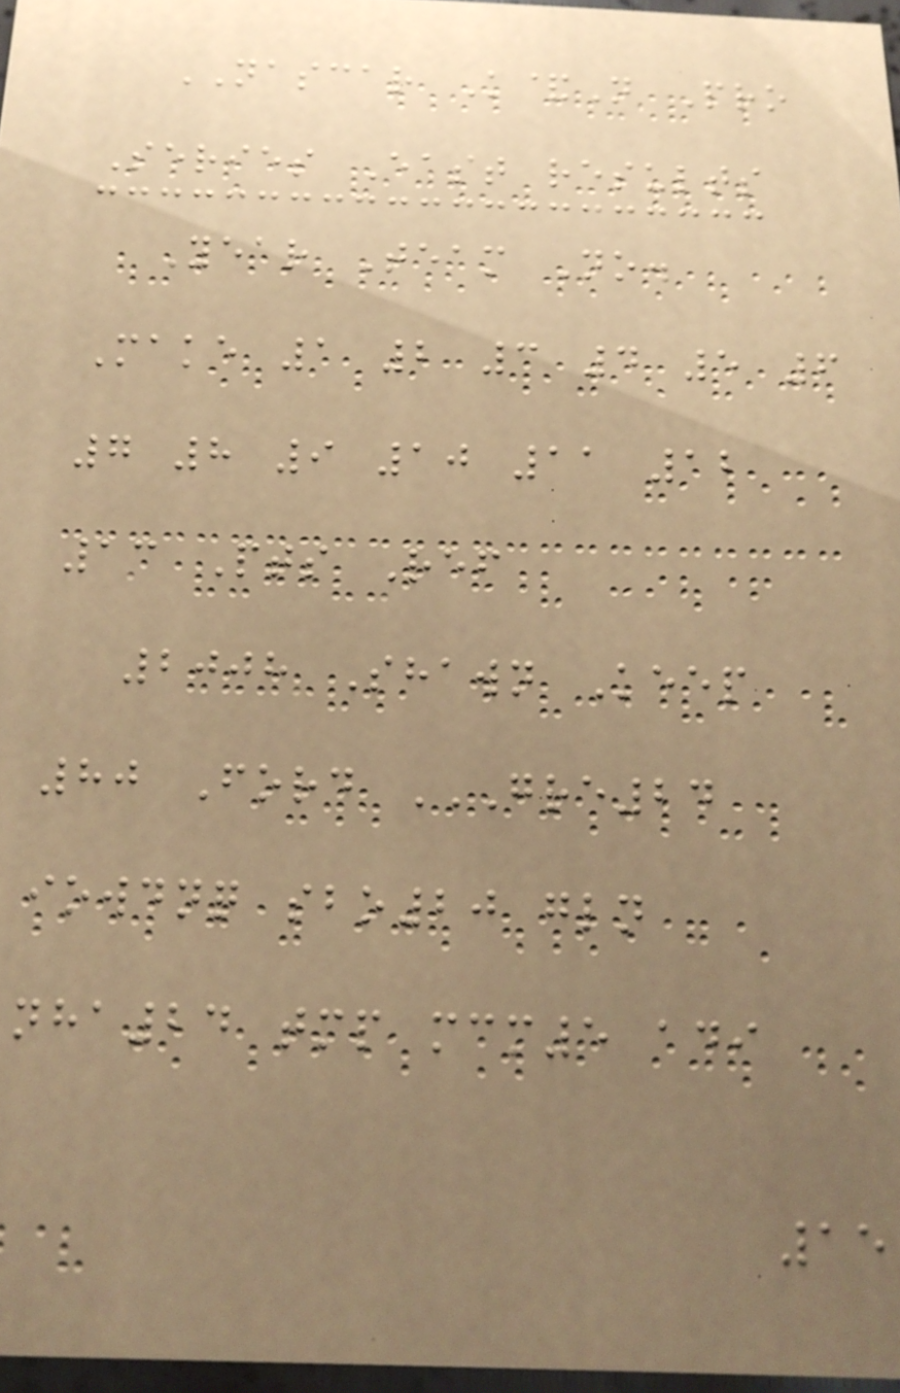NASCAR K&N Pro
Series East results
Year Team No.
Make 1 2 3 4 5 6
7 8 9 10 11 12
13 Pts Ref
2008 Shawn Keep
80 Ford GRE24
IOWDNQ SBO20 GLN
NHA24 TMP MCM5 ADI
15
